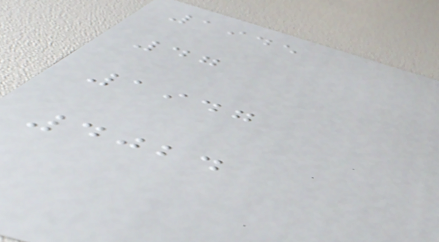1945
47
1947
4024
